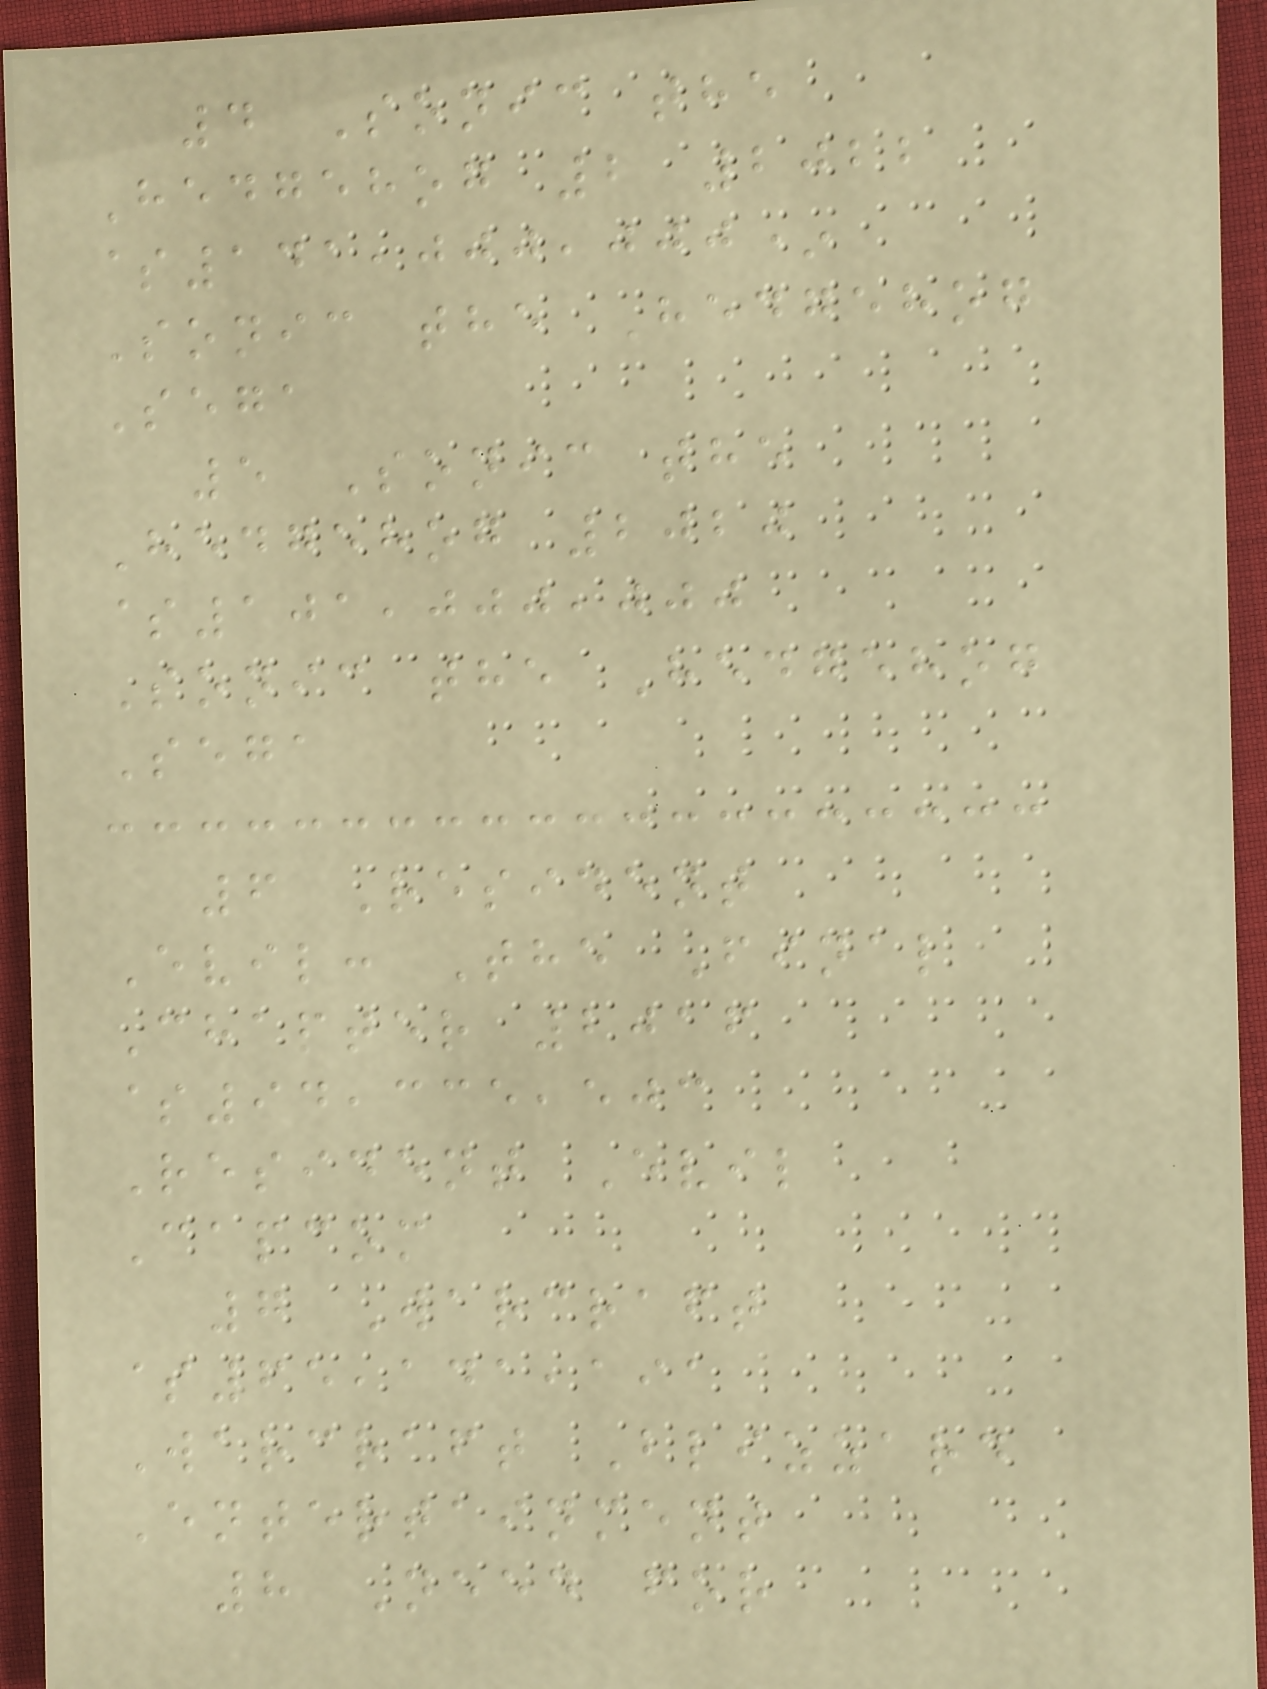4 Sonic the
Hedgehog 2 2022
$141,000,000*
Sonic the Hedgehog
Sega
5 Sonic the
Hedgehog 2020
$101,000,000
Sonic the Hedgehog
Sega
6 Resident
Evil: The Final
Chapter 2016
$94,335,503
Resident Evil
Capcom
7 Warcraft
$65,141,191
Warcraft Blizzard
Entertainment
8 Need for
